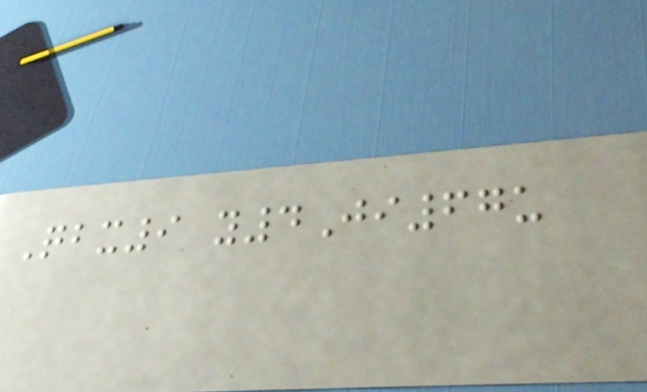Qbx9 y4Ji67u
